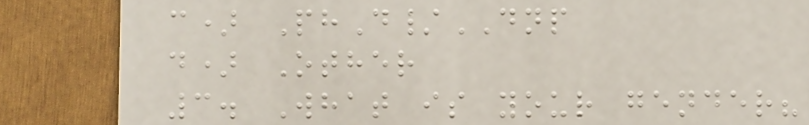c) PhD/DNP
d) Other
3. What is your gender?
